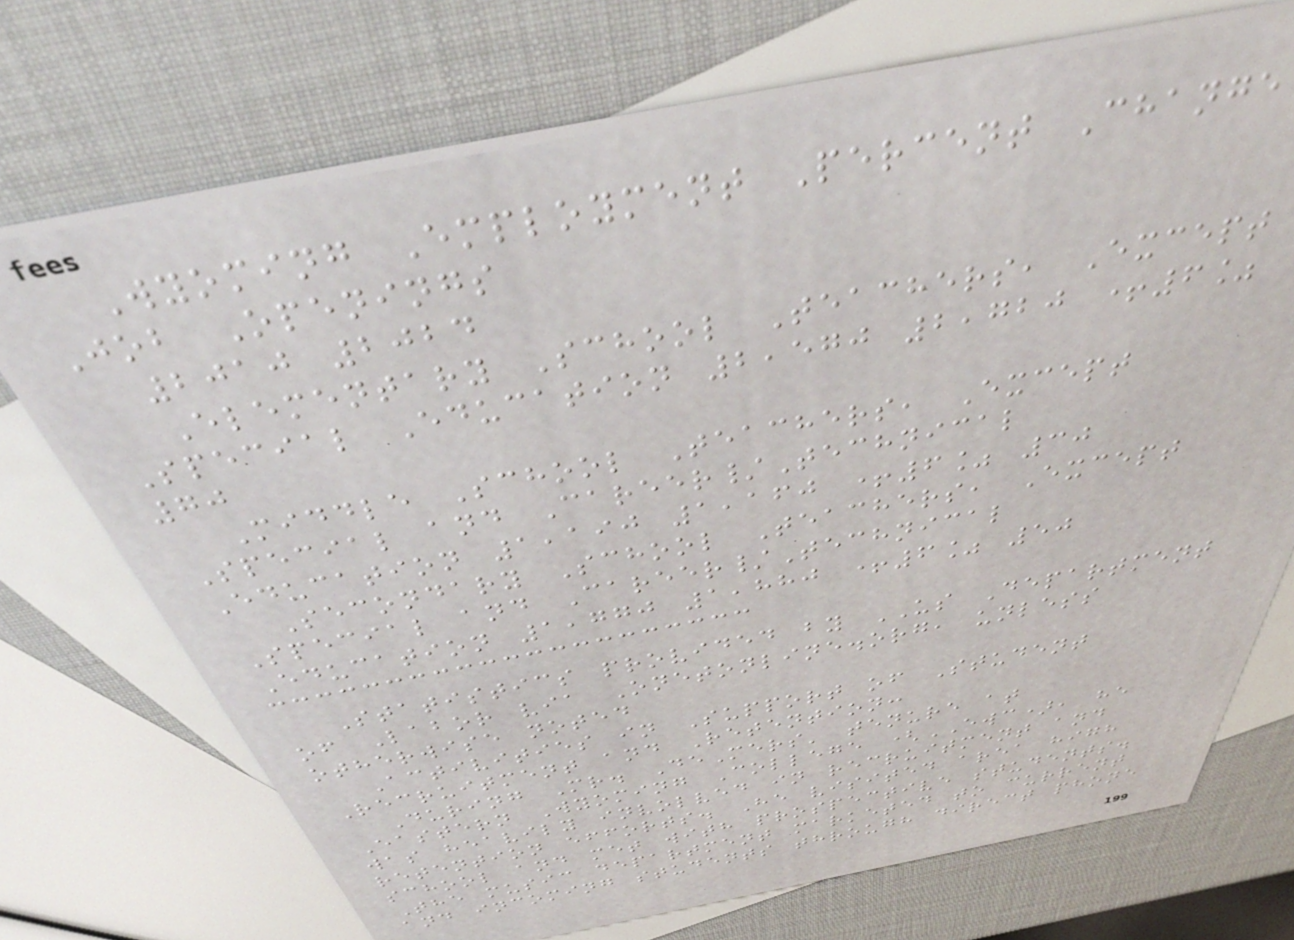Wyoming Employment Percent Change
Job Openings
2010 2024
Elementary School Teachers, Except
Special Education 2,570 2,720 +6%
70
Middle School Teachers, Except
Special and Career/Technical
Education 1,190 1,160 +6% 30
Secondary School Teachers, Except
Special and Career/Technical
Education 1,770 1,880 +6% 50
Statistics provided by US Department
of Labor via Onetonline.org, unless
otherwise noted
Activities in Support of Student
Recruitment and Retention:
During Mr. DeMers' tenure at
Eastern Wyoming College (EWC), he
was heavily involved in recruitment and
retention efforts. He visited area high
school and met with prospective students.
The music department marketed to current
and incoming students through direct phone
